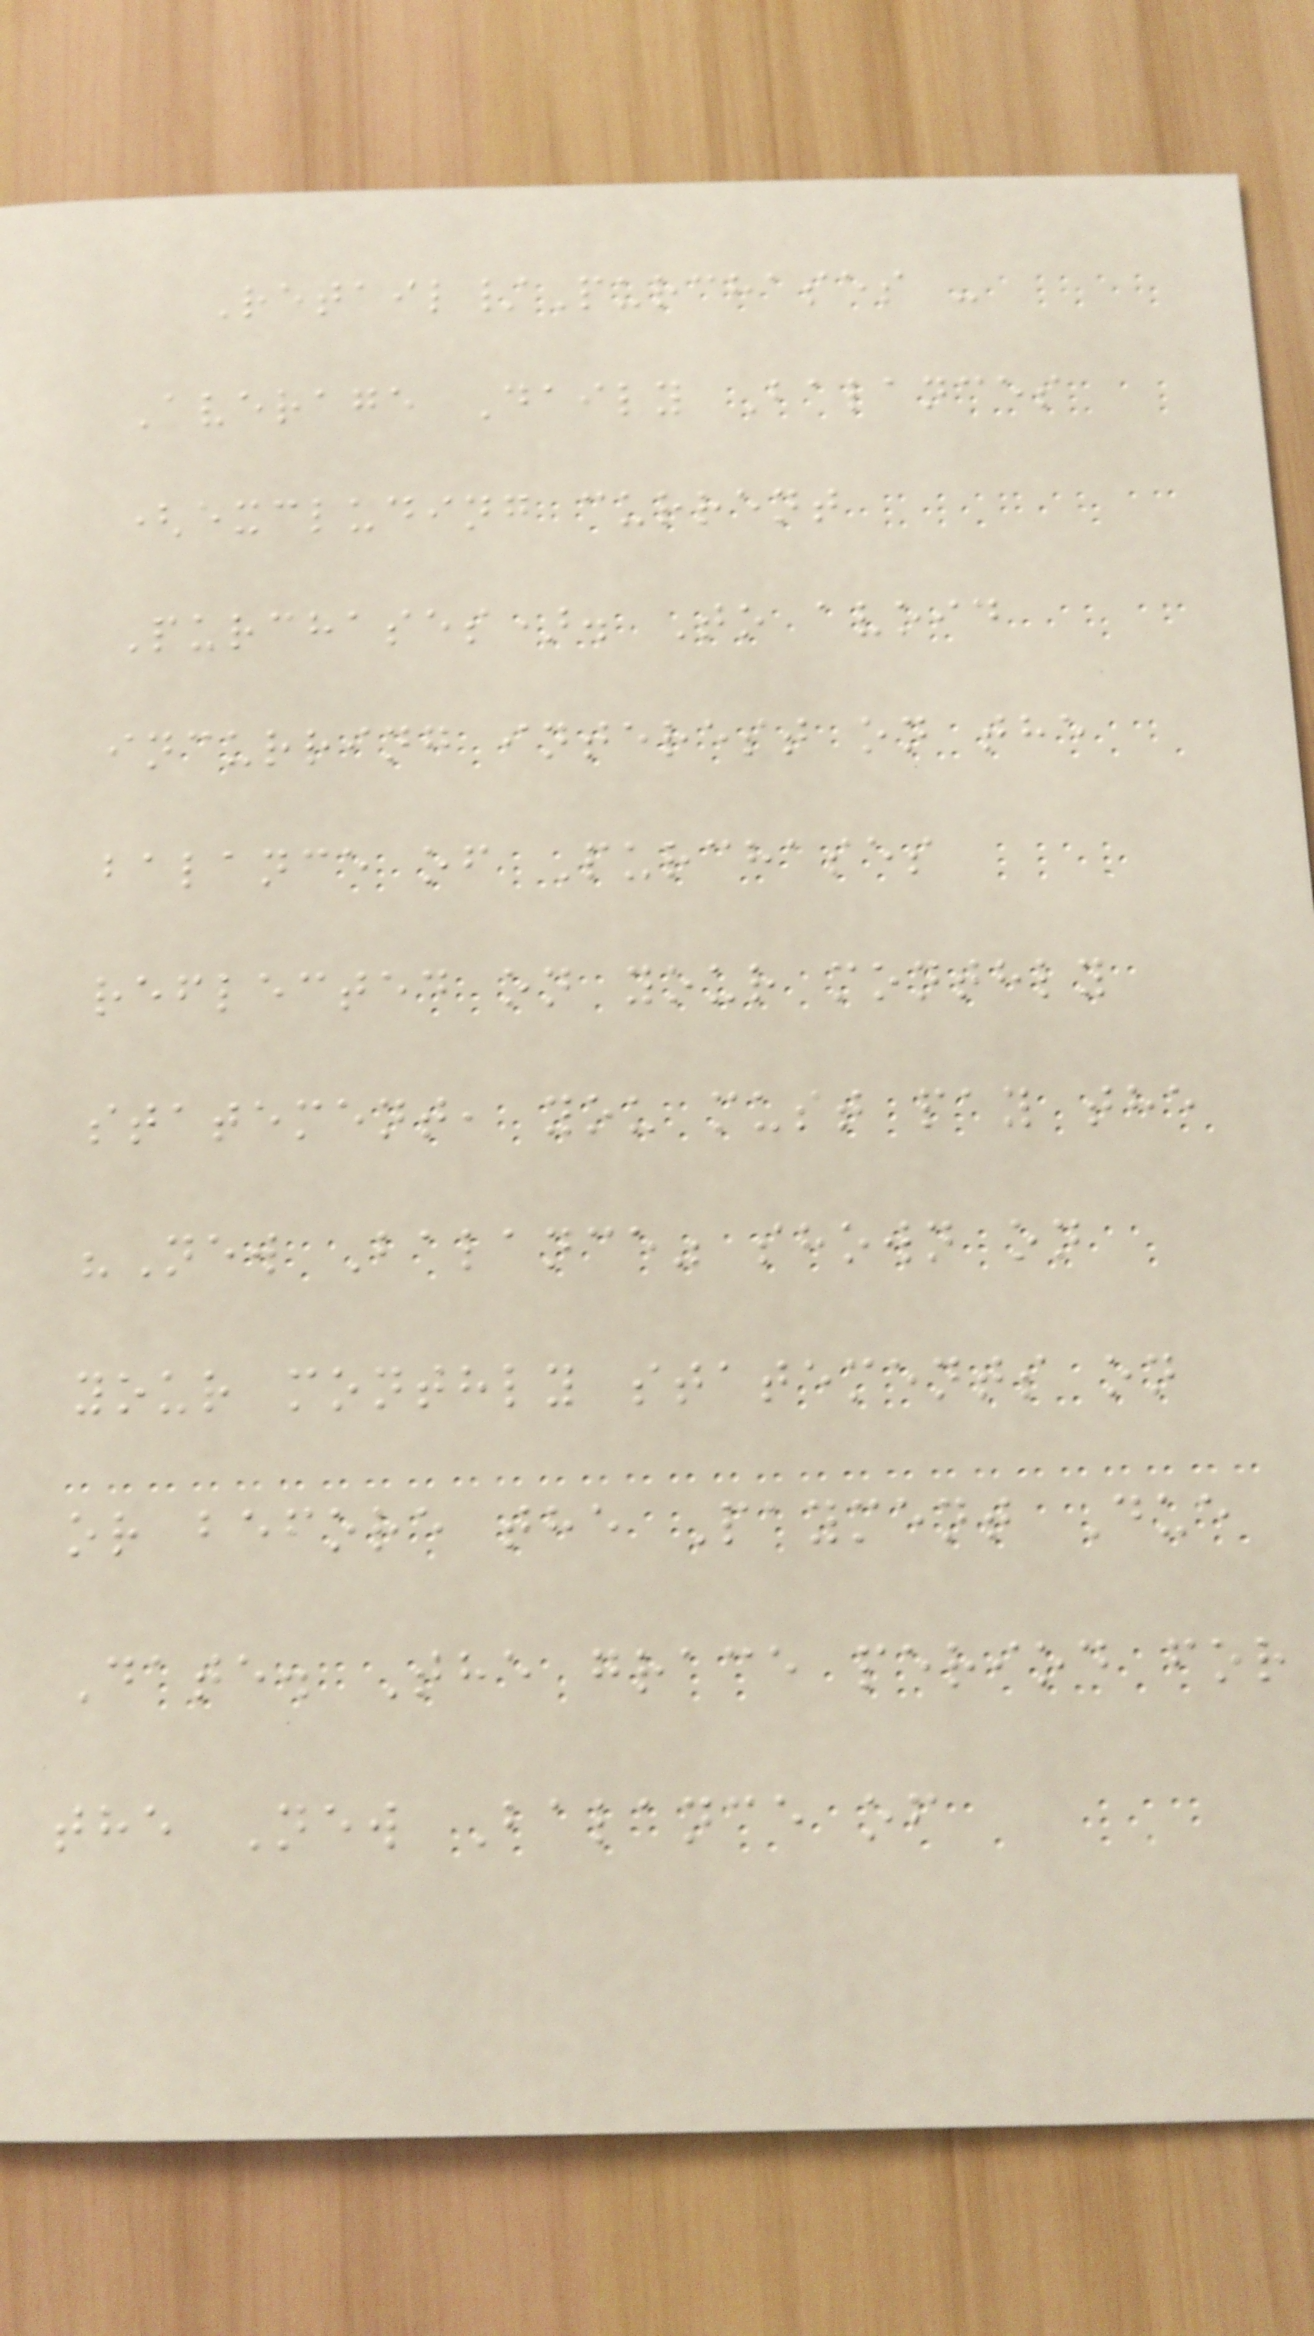Retail/Purchases -
Average Daily Balances
(excluding current
Purchases). To avoid
incurring interest on the
balance of Purchases
reflected on your monthly
statement, you must pay the
"New Balance" shown on
your monthly statements on
or before the Payment Due
Date. The grace period for
the New Balance of
